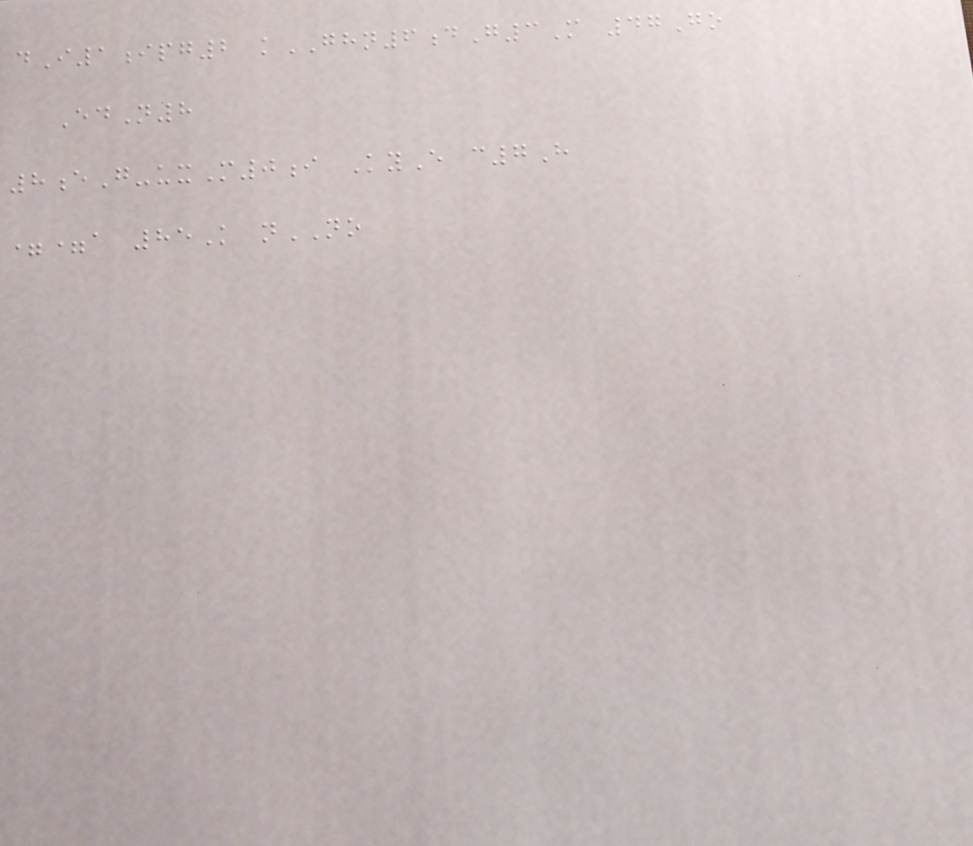dI1ipg2 kGHN6dG3M 47Go
EdN8
8eG-uxM0i KyE c7H
==a 85K nNO
